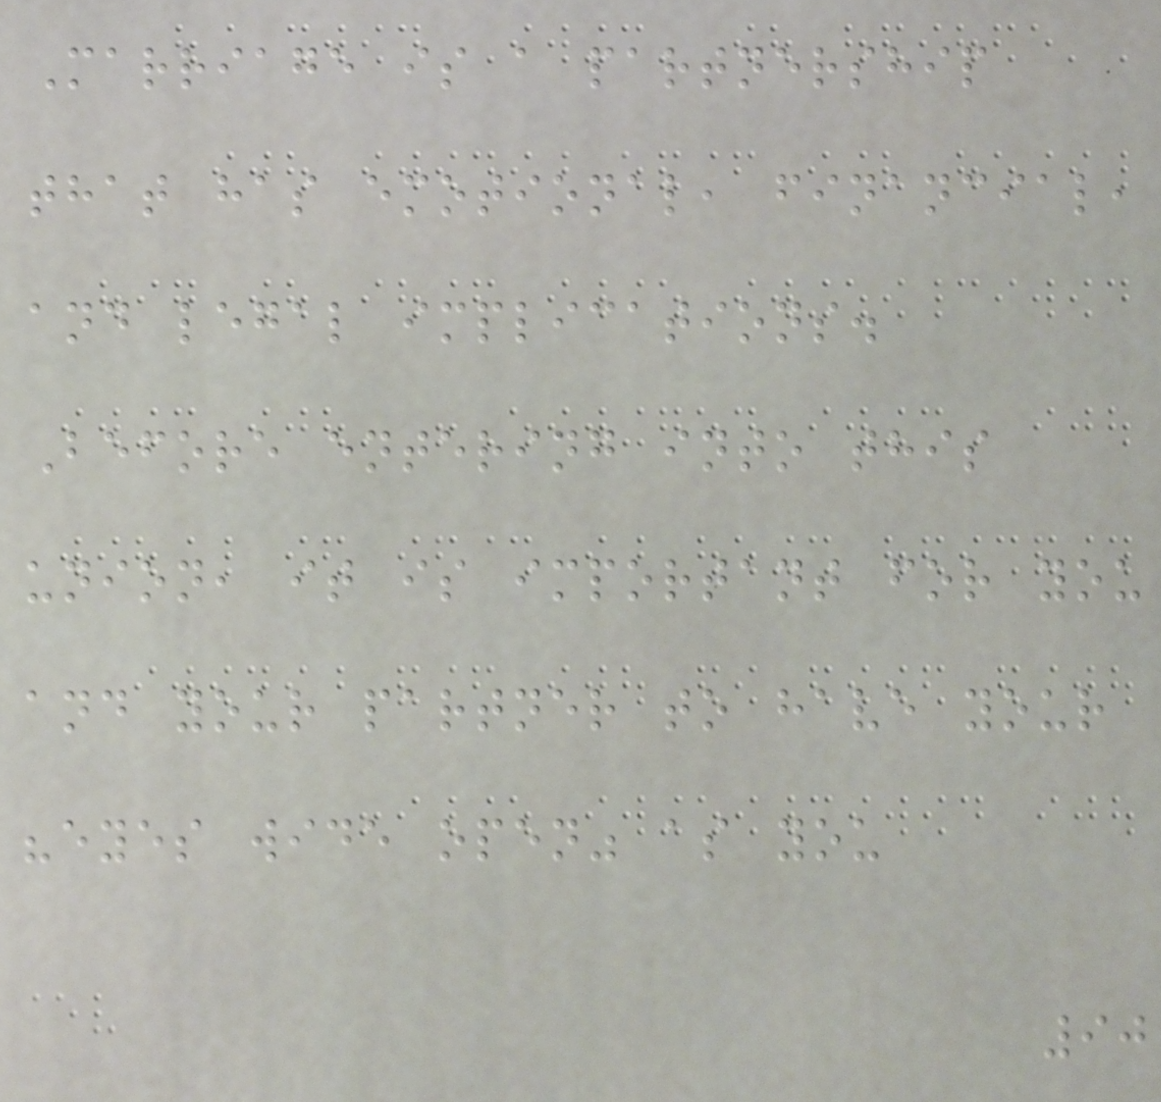Marriage is a partnership
that has emotional, financial,
and legal implications.
Before entering into this
union, it is important for you
and your partner to have your
"eyes wide open" as you
90
